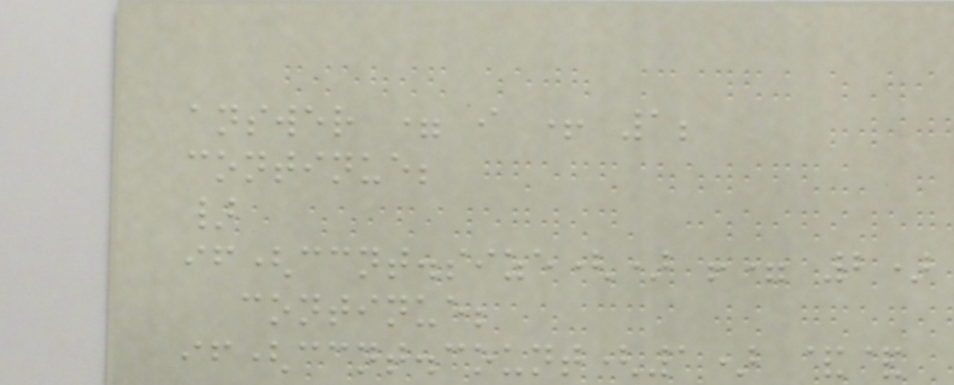answer = i + 1;
continue;
}
if(ccnt.size() != 2)
continue;
if(ccnt.count(1) &&
